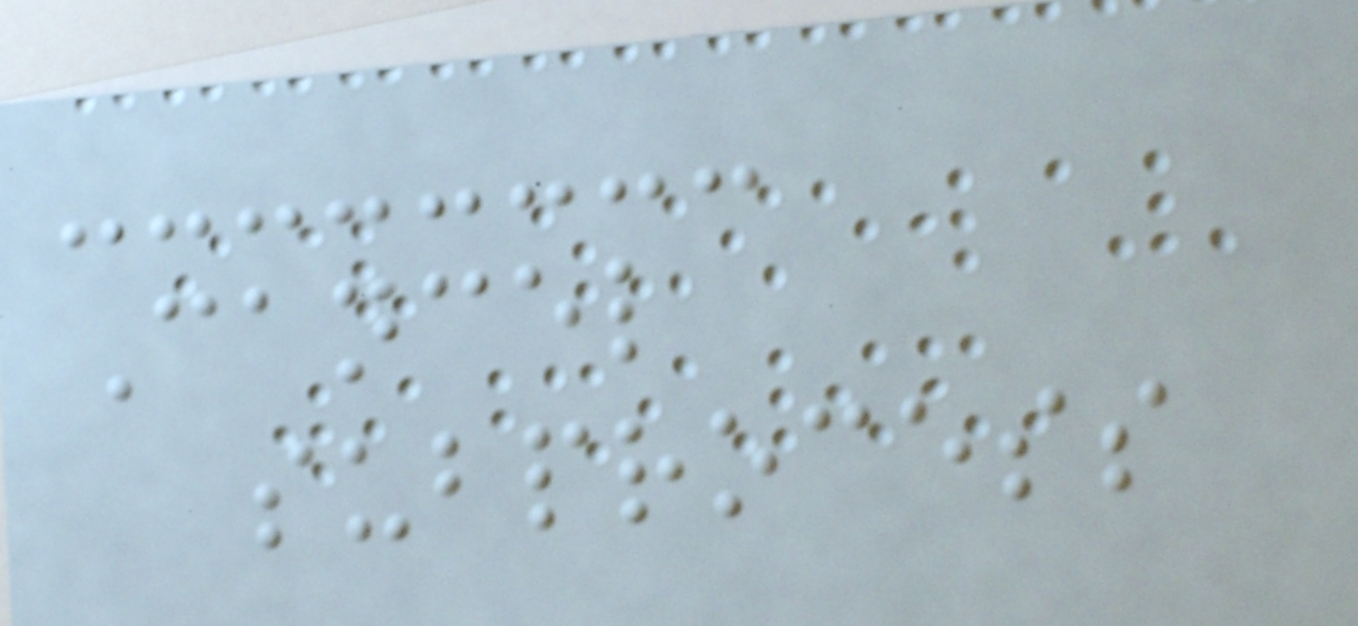Cancel
subprocess
